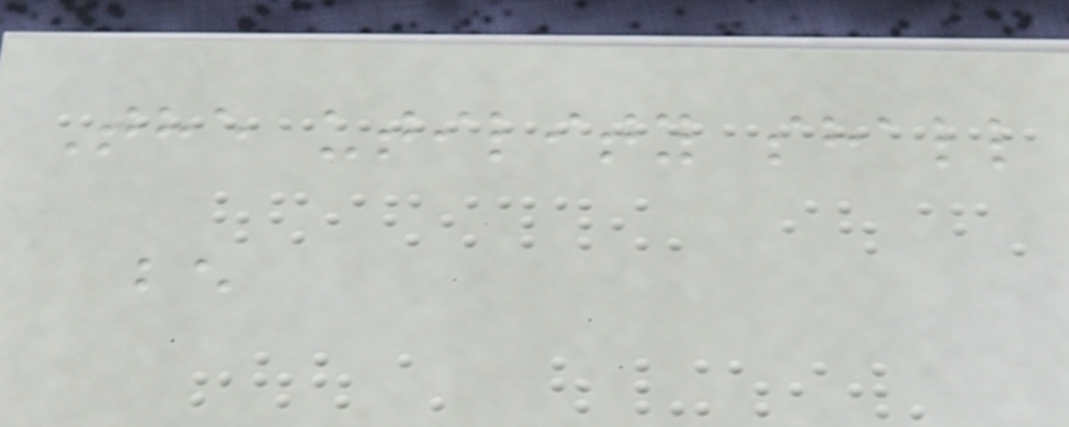The utility shall
be
